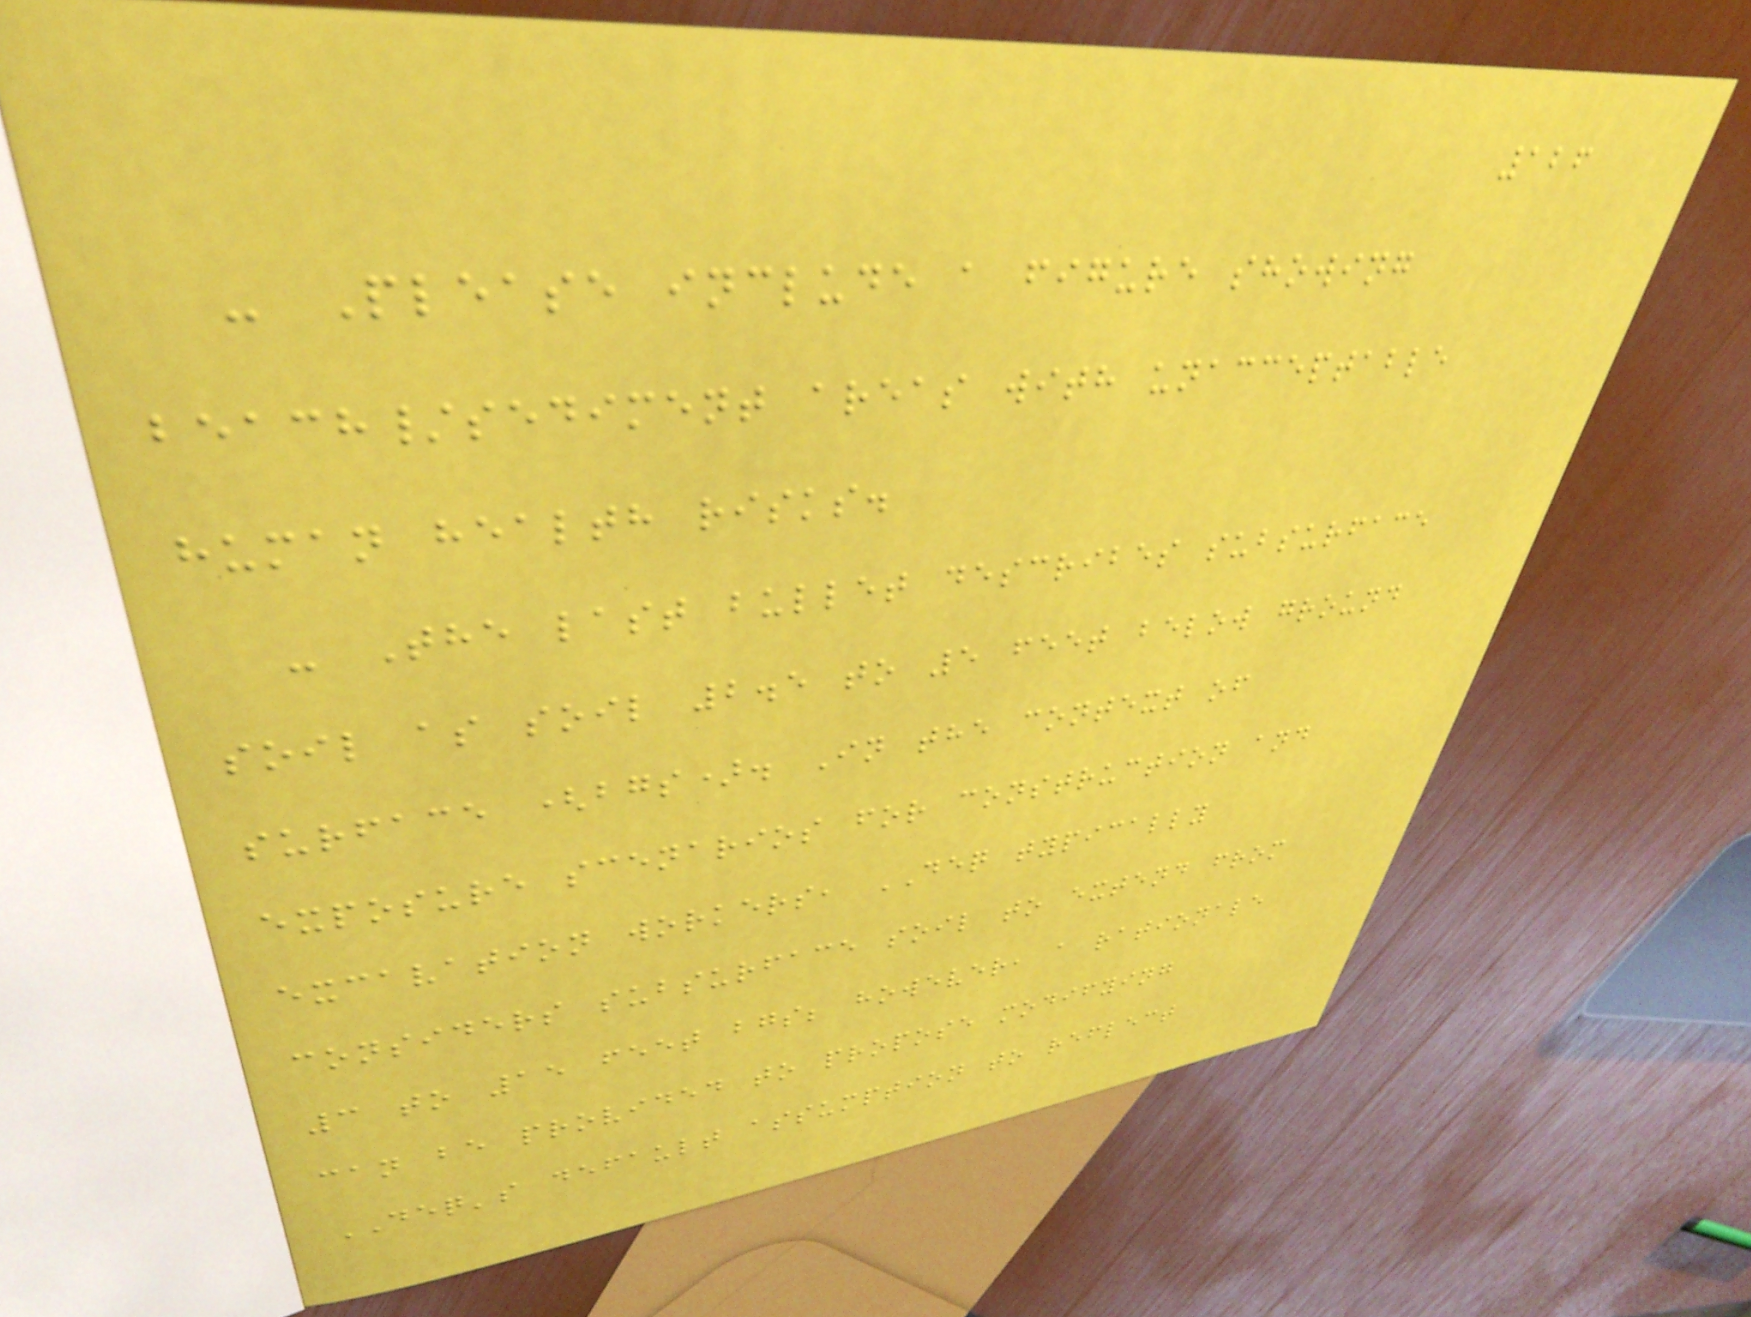126
- Please include a figure showing
beach/sediment areas with unacceptable
human health risks.
- The last bullet describes subsurface
soil as soil 2.5 to 5 feet below ground
surface (bgs). In the context of
exposure scenarios for construction and
excavation workers, DEQ typically
considers subsurface soil to extend from
3 to 15 feet bgs; however, a rationale
can be provided to propose modifying
DEQ's default assumption to reflect
